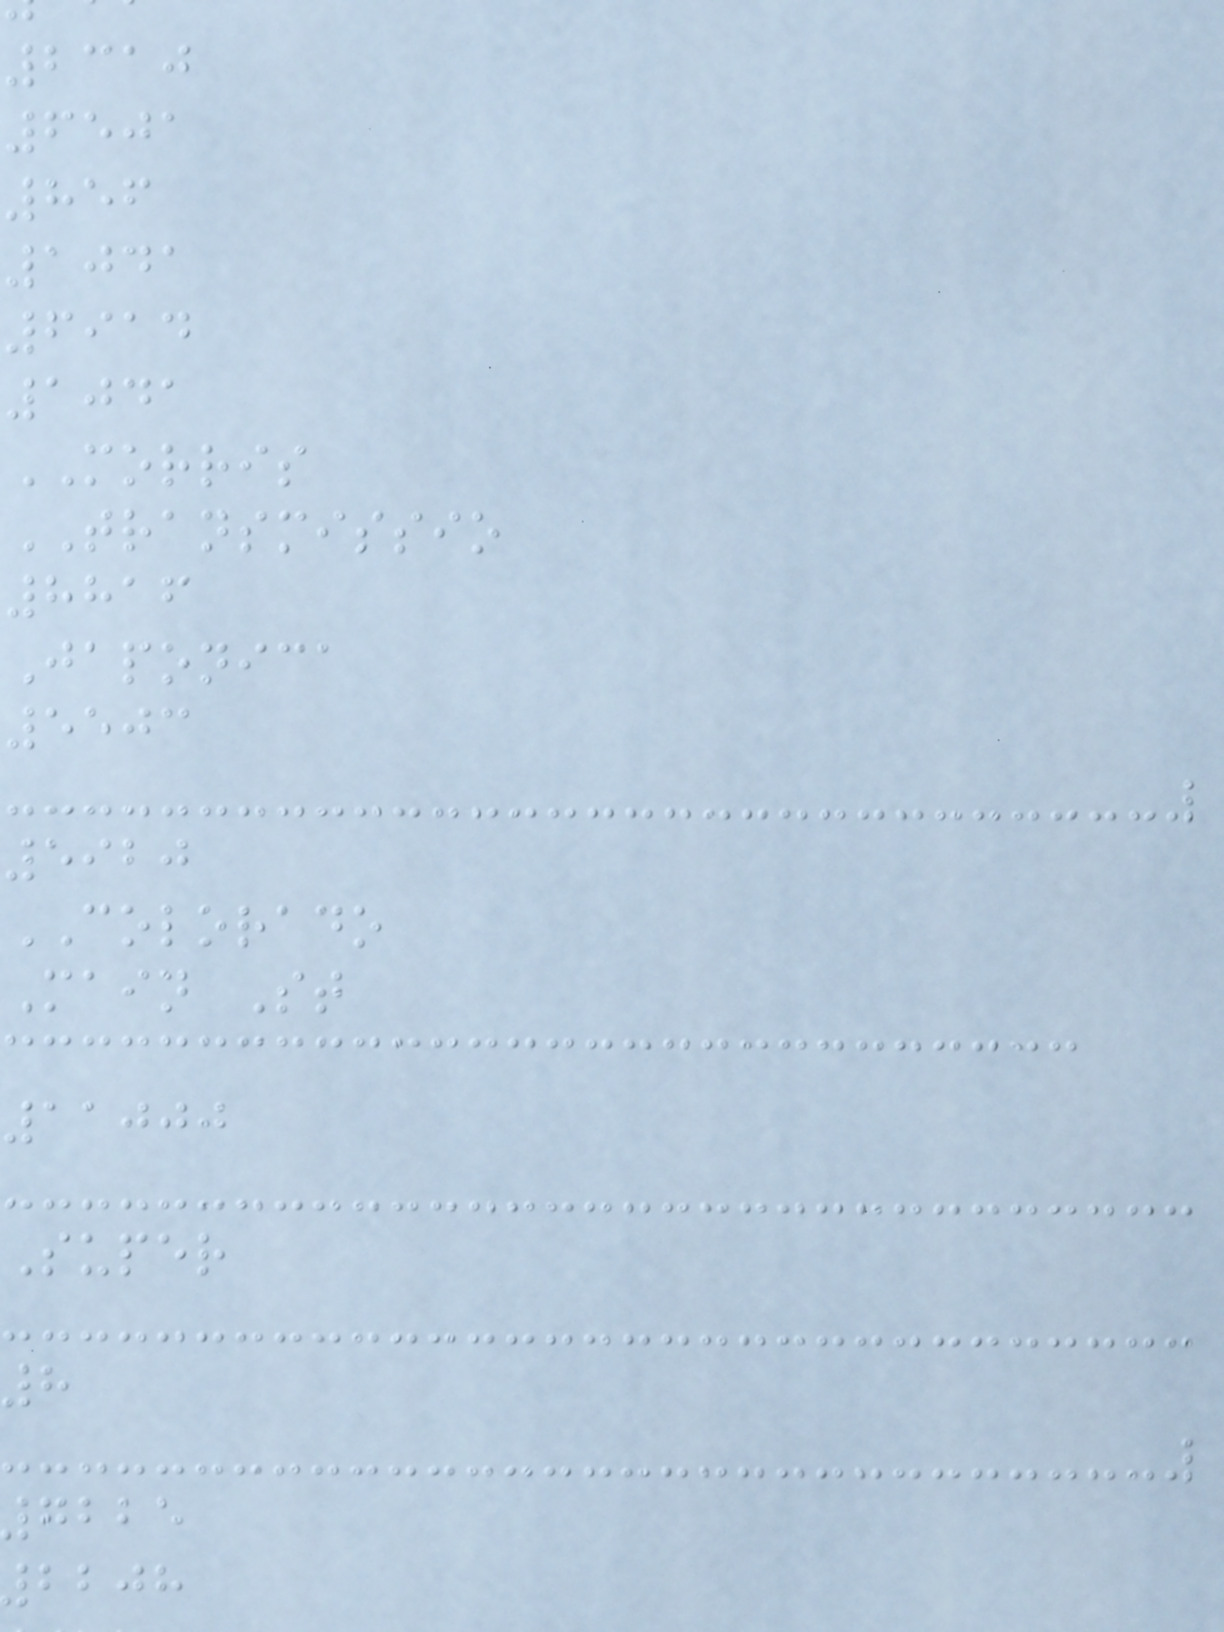2310
6501
856
1041
6914
1041
MORRIS
TRANSMISSIO
8816
Japonica
5503
5920
COLORADO
Main St
11000
Super
8
gbbe
bbjh
